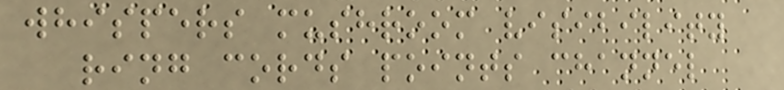whispers mushroom visibility
ring cords points channel
